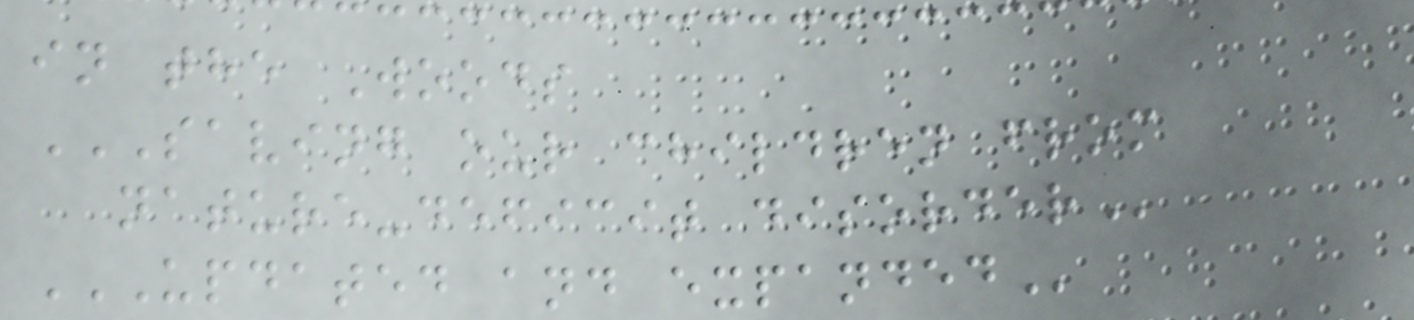in the Woods
SAVING OUR CHILDREN FROM
NATURE-DEFICIT DISORDER
UPDATED AND EXPANDED
